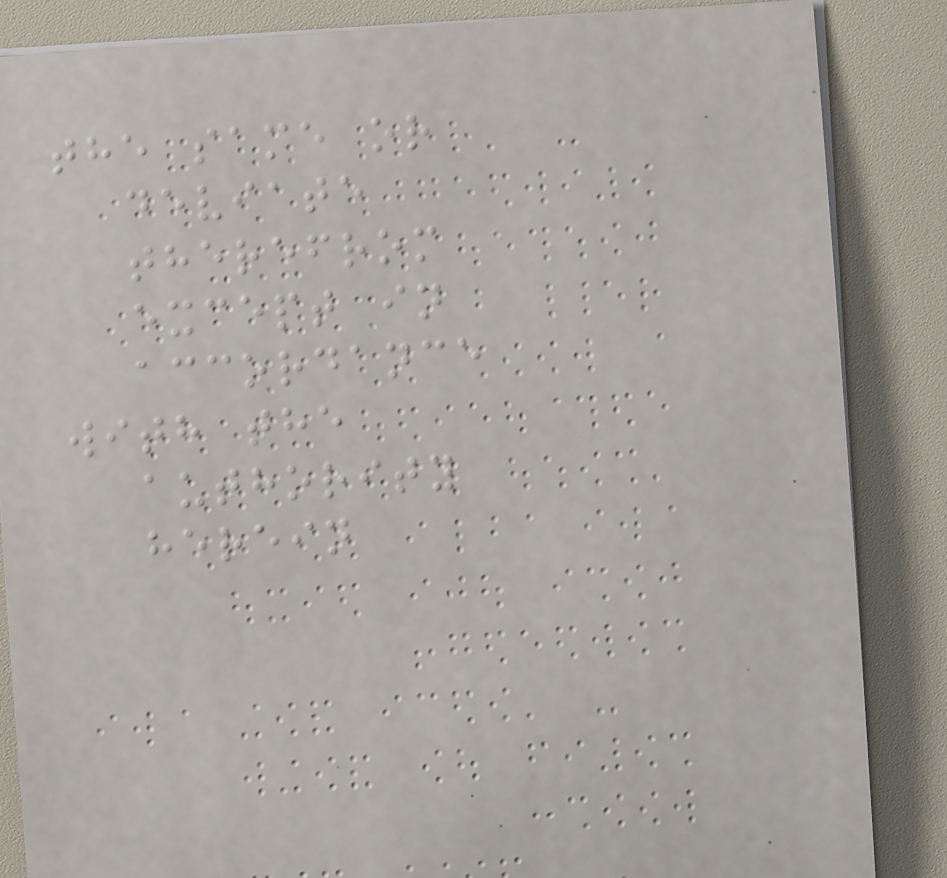the same or
deviate
therefrom
except in
accordance
with the
authority
herein
